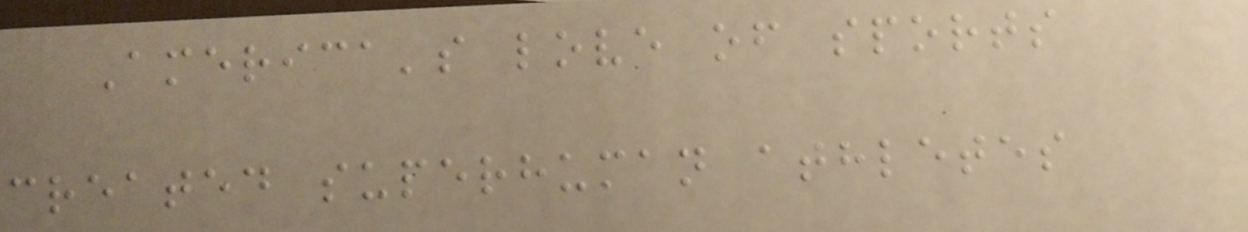America's love of sports
created superhuman athletes
